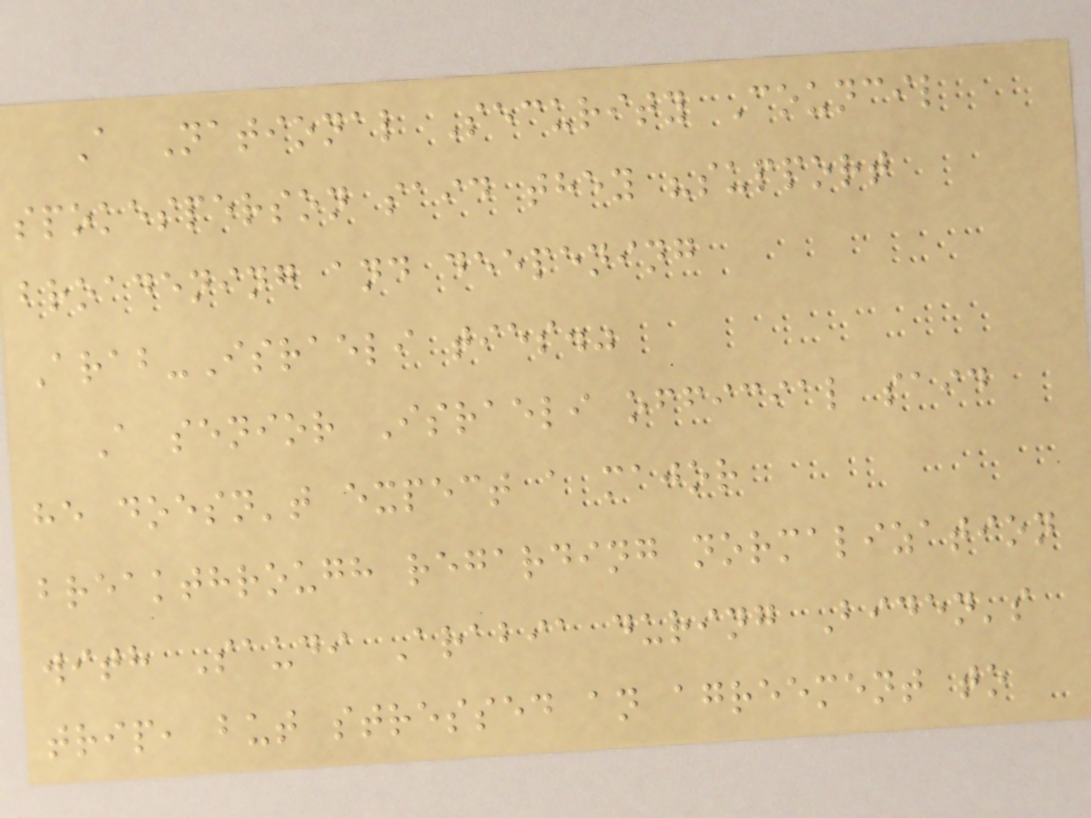A National Security Council
spokesperson said they "support
broadening and deepening
Arab-Israeli ties."
A senior Israeli official said
he doesn't expect a major
breakthrough regarding normalization
with Saudi Arabia during Biden's
trip, but stressed an agreement to
